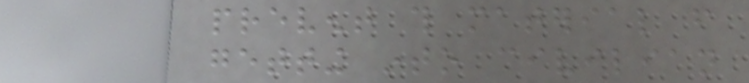prevent this material from
getting into civilian
